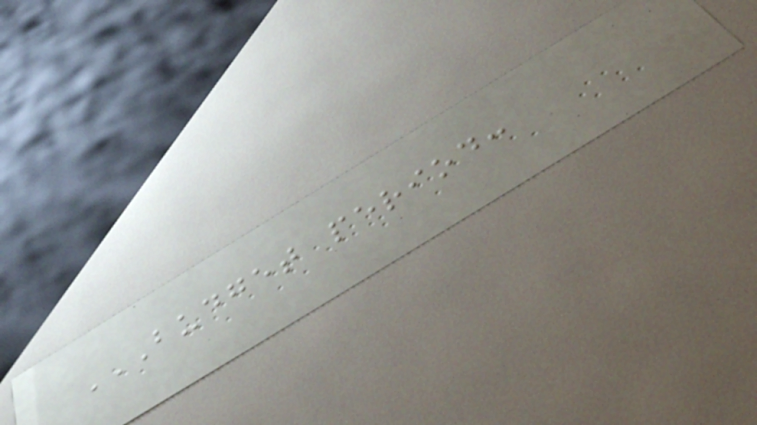BUDGET PERIOD:
